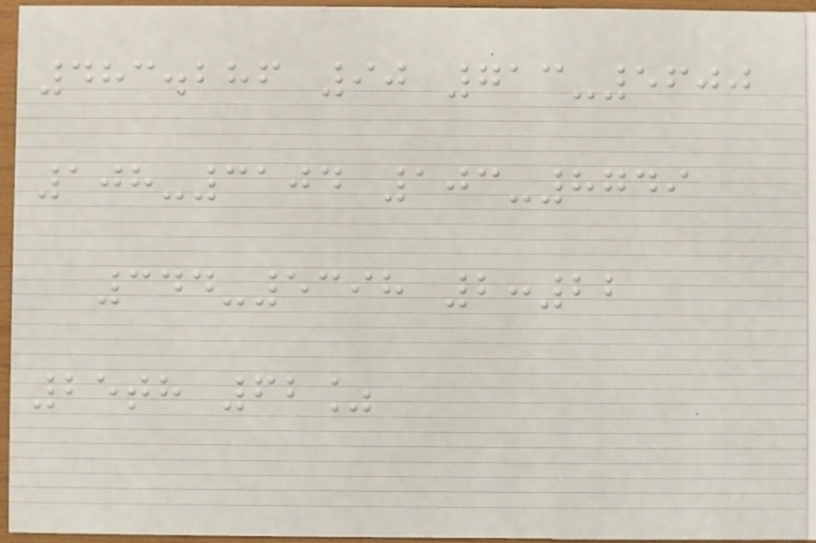483.286 90 713-5600
108-3104 103-8749
344-5398 2:22
25th 62%
